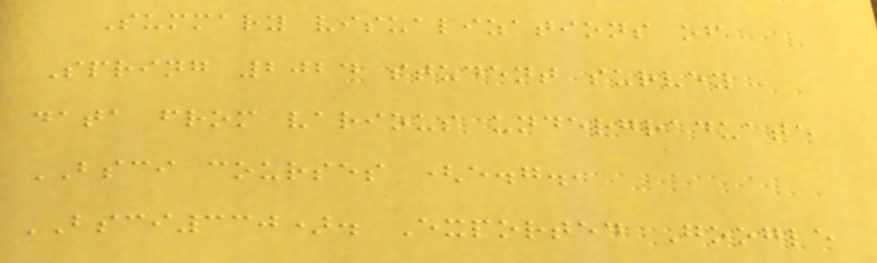Summary visualizations of
Spring 2024 student survey
data from various undergraduate
BSCI courses (e.g.,
BSCI330). Exported Google
